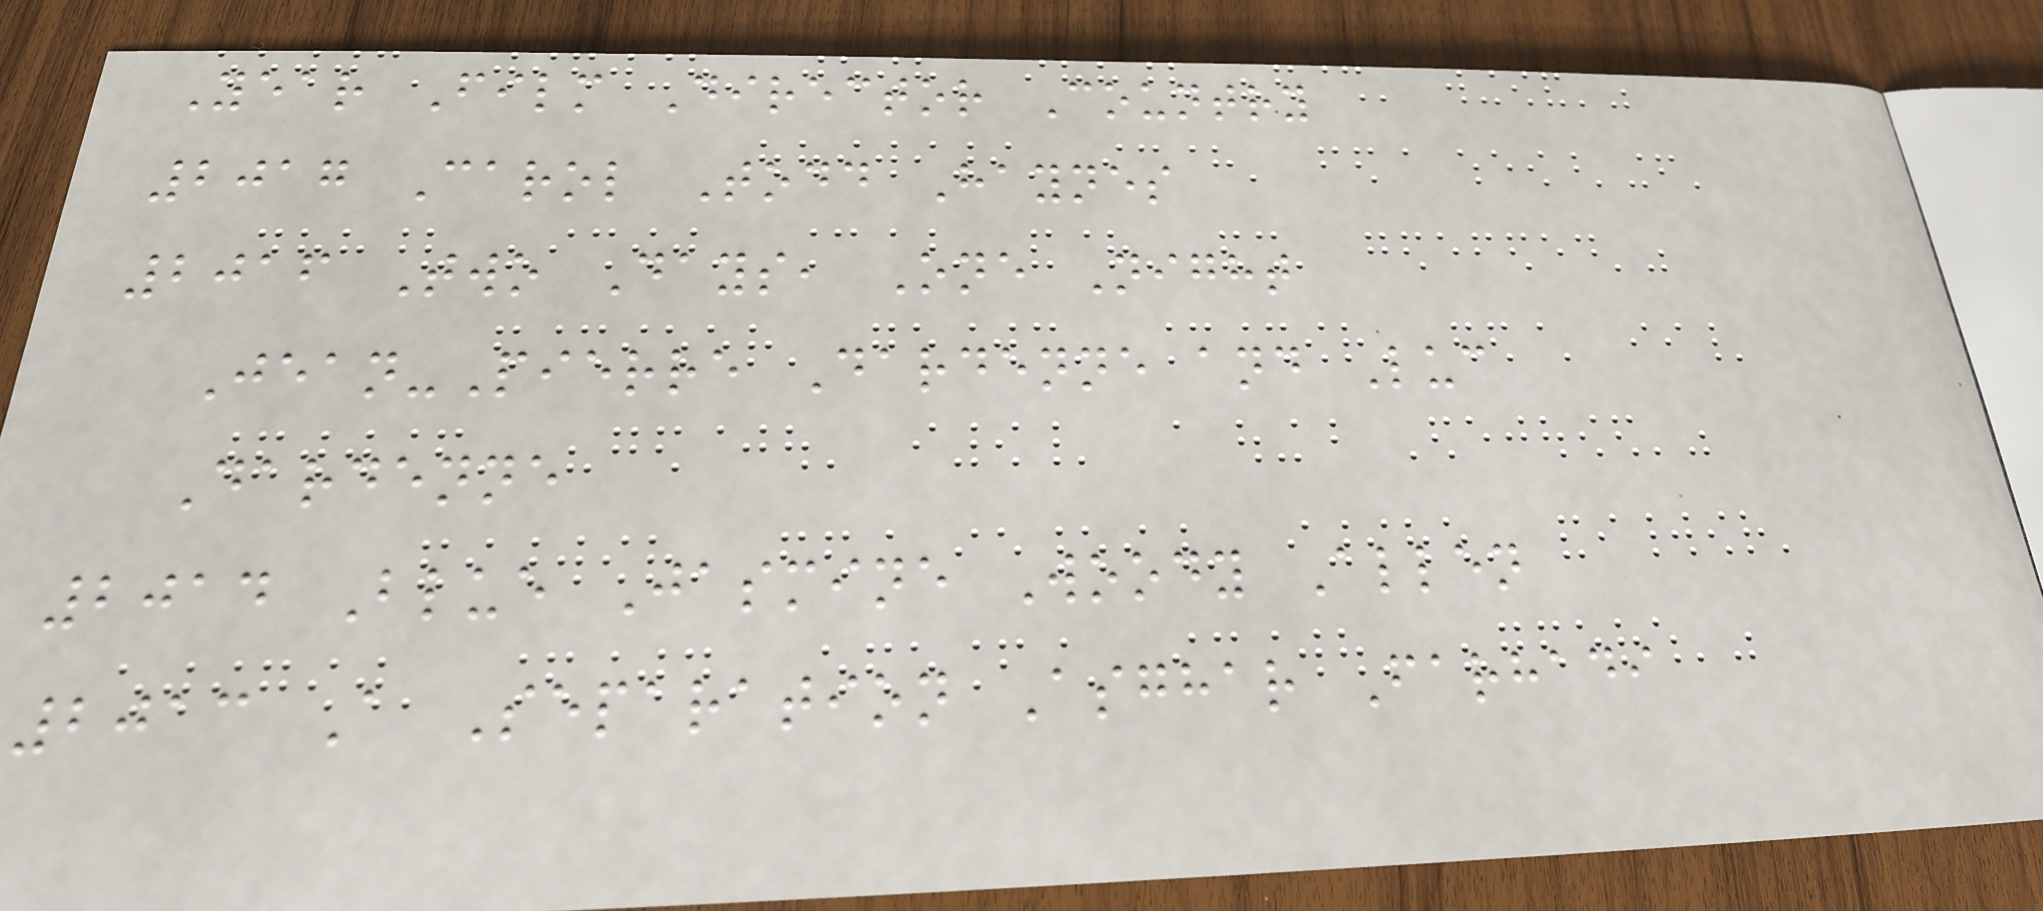Year Film Director Country
2017 Carol Todd Haynes
2016 Two Days, One Night
Jean-Pierre Dardenne and Luc
Dardenne
2014 Blue Jasmine Woody Allen
2013 A Separation Asghar Farhadi
